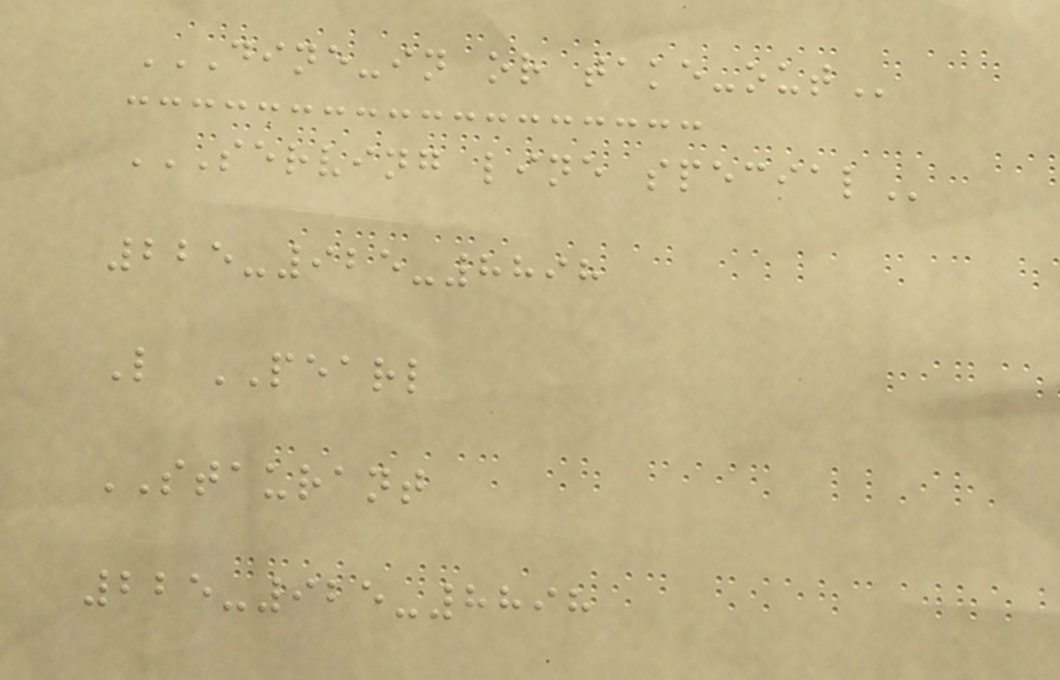DINE-IN OR TAKE-OUT
SERVING LINE SPECIAL
225-925-8898
L PEARL
STAURANT
225-925-8898
